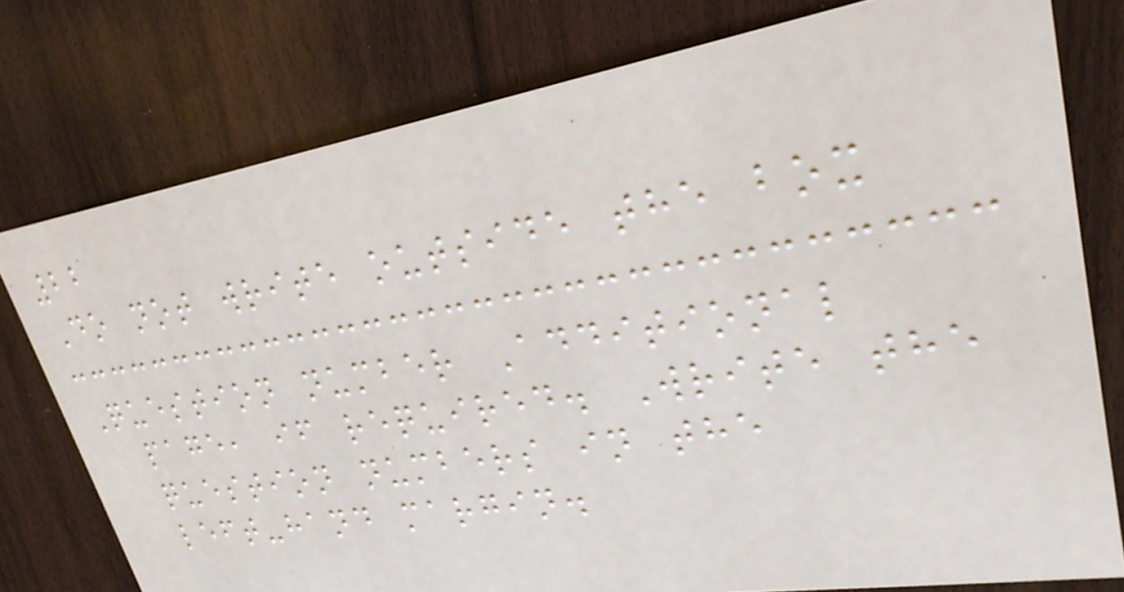22
Do not write outside the box
Question number Additional
page, if required. Write the
question numbers in the
left-hand margin.
